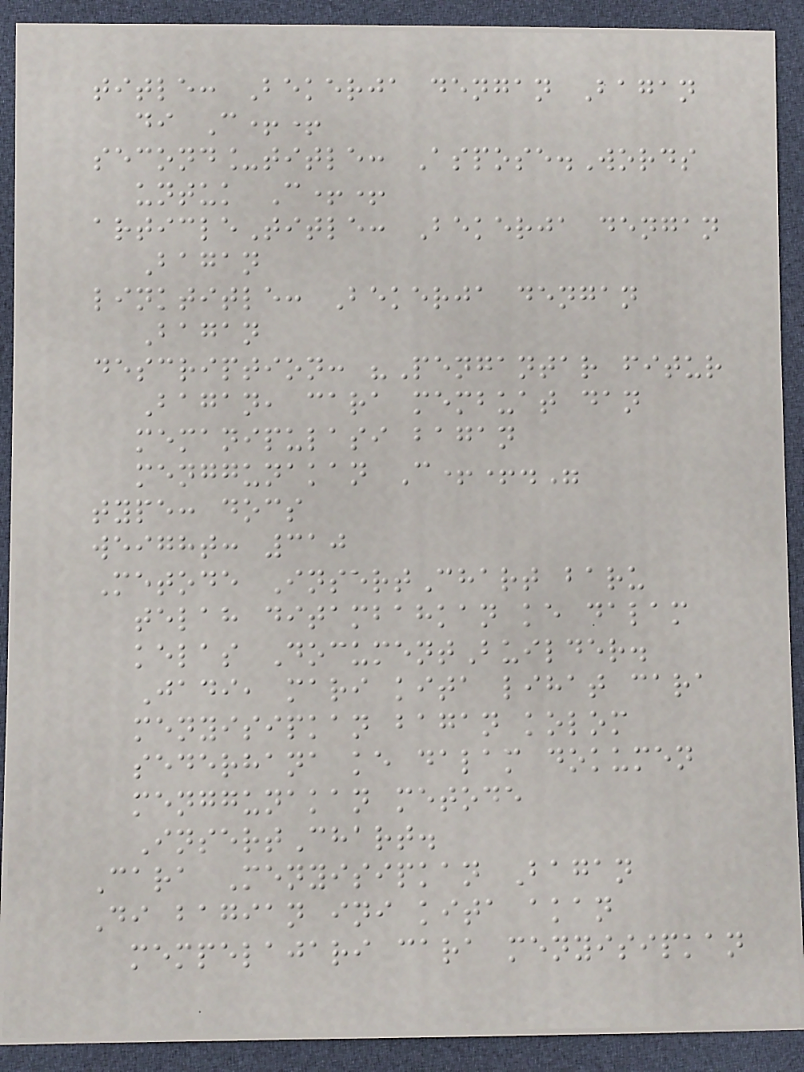title: Bekerja dengan Bagan
di C++
second_title: Aspose.Words
untuk C++
articleTitle: Bekerja dengan
Bagan
linktitle: Bekerja dengan
Bagan
description: "Pengantar fitur
Bagan, cara membuat dan
memanipulasi bagan
menggunakan C++."
type: docs
weight: 310
Metode InsertChart baru
telah ditambahkan ke dalam
kelas DocumentBuilder.
Jadi, mari kita lihat cara
menyisipkan bagan kolom
sederhana ke dalam dokumen
menggunakan metode
InsertChart.
Cara Menyisipkan Bagan
Di bagian ini kita akan
mempelajari cara menyisipkan
